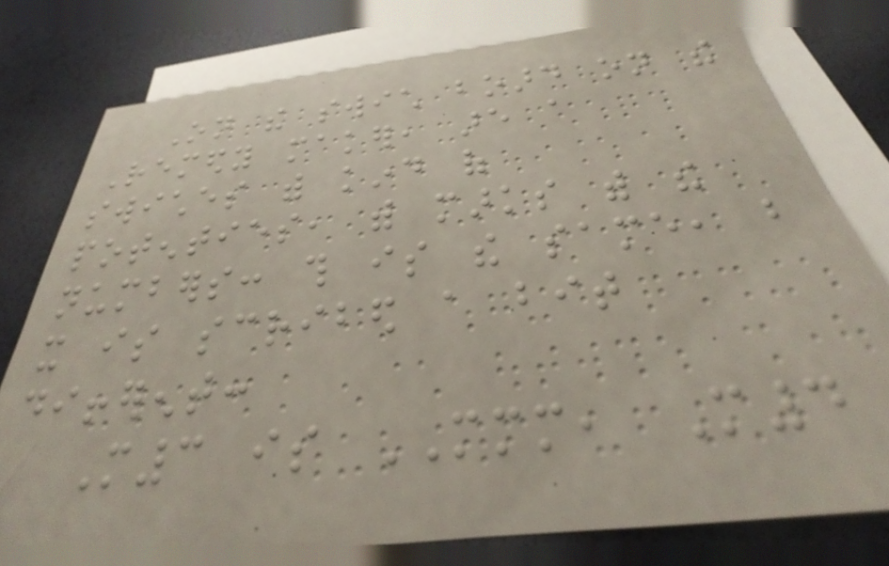On the swich board on the
Remedy maker, are a
swiches with kind of
potenties, with marks with the
numbers: this is the same, but
it is scribed a bit
different:
M3 is MMM, M4
